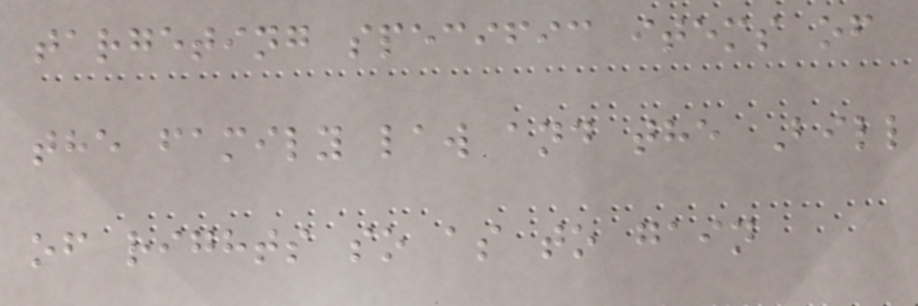targeting specific items of
the family law and the Bill
of rights so as to gain
